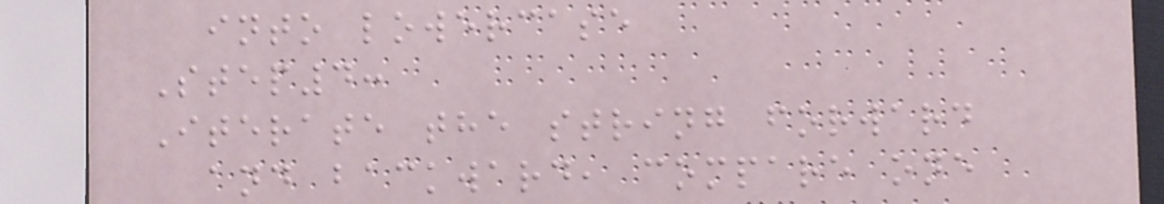into lowercase
Step4:
Iterate the string forward
and backward, compare one
